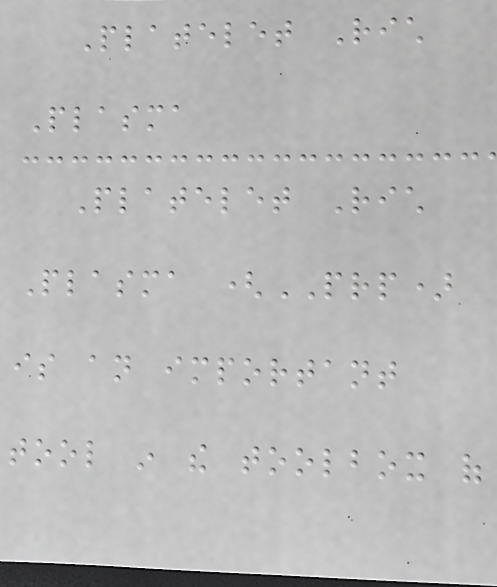Platelet Rich
Plasma
Platelet Rich
Plasma (PRP)
is an important
tool in the toolbox of
